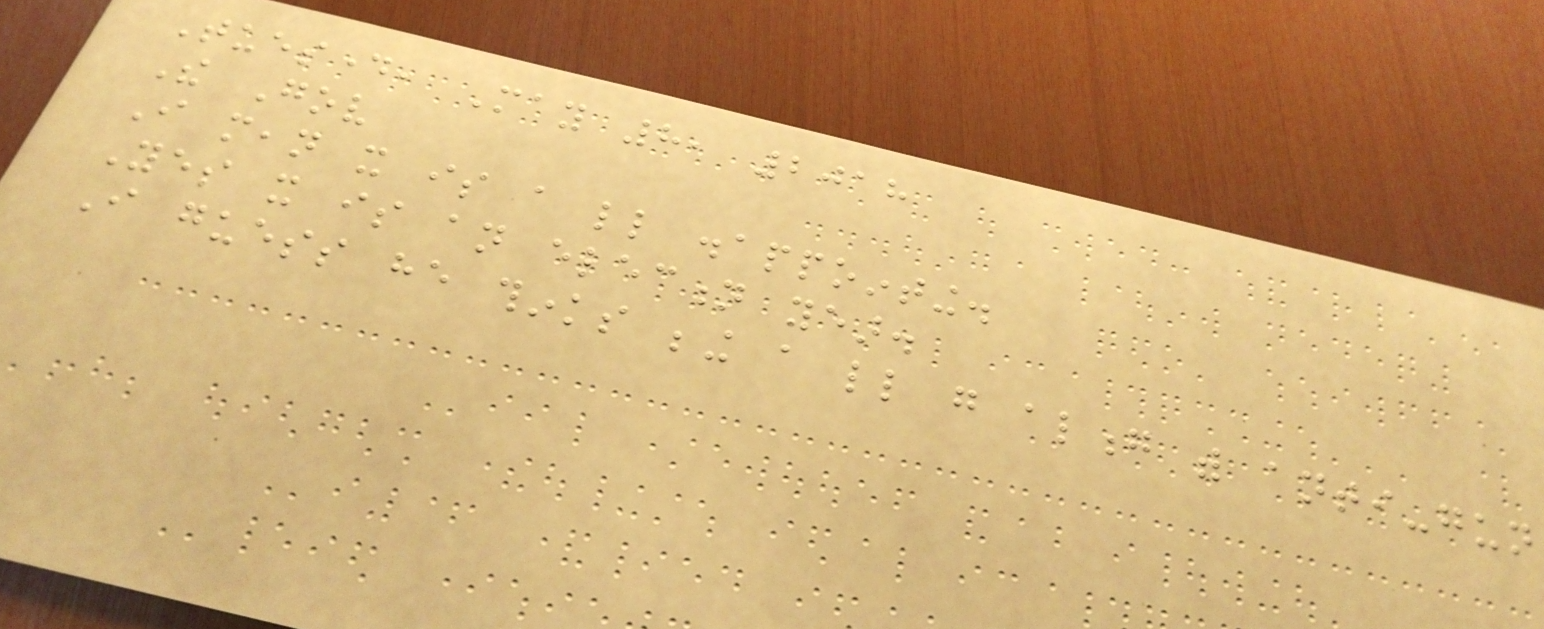Tuesday, May 8, 2018
The Gov
I mean it is a little disappointing.
Yes it is an election year.
I guess he thinks being a little go along with anti-gun
